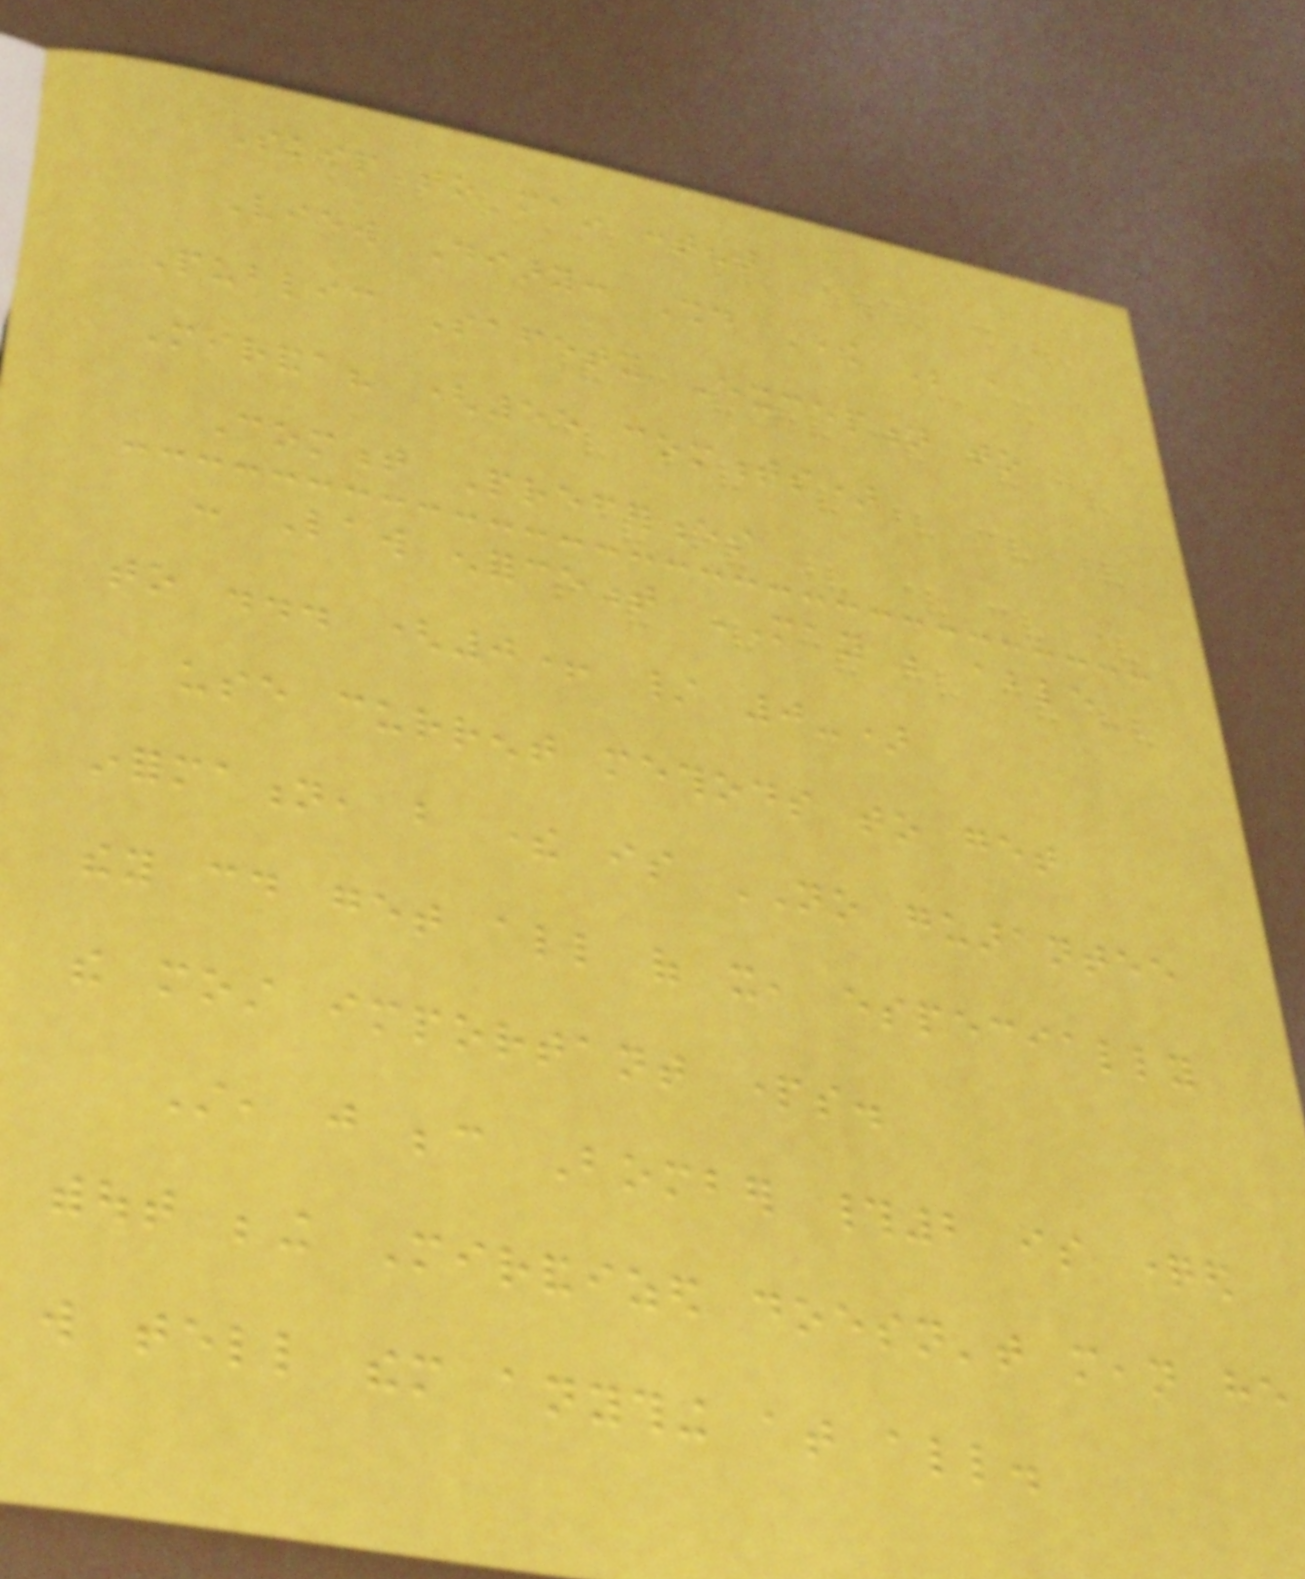Skip to main content
View Diary: Should There Be a
Public Safety Exception to
Miranda? (55 comments)
Comment Preferences
- Law enforcement MAY be able
to ... (0+ / 0-)
use current methods to get
information, but there is NO guarantee
they could get all of it, especially
the most important parts.
Still, just because Bomber #2 is questioned
without being Mirandized doesn't mean he
will tell them anything at all.
